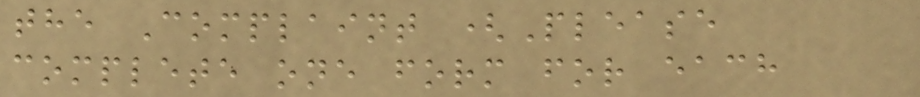the Complaint (Please
complete one form for each
